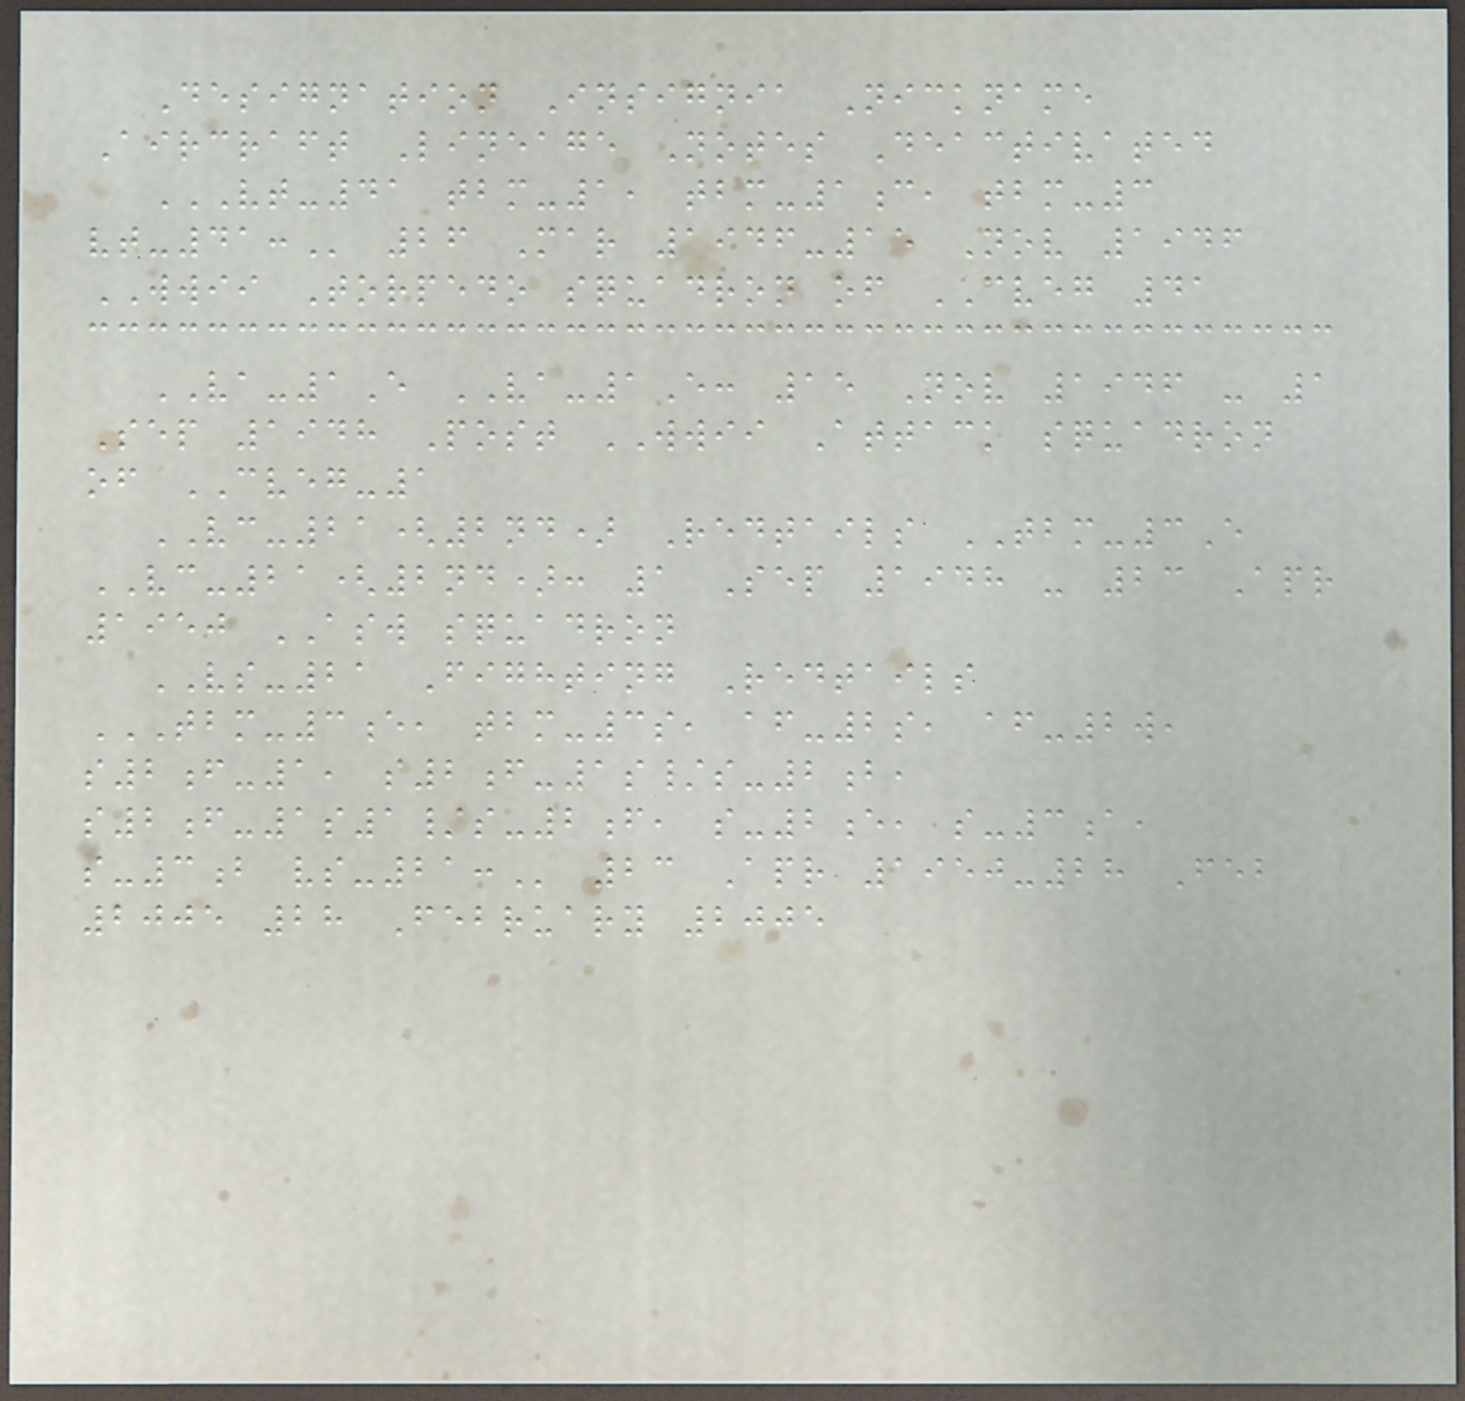Designation Insignia Nickname
Aircraft Lineage Notes Deactivated
VT-41 TBM-1, TBM-1C, TBM-3
VT-41: 26 Mar 1946-15 Nov 1946
WWII Torpedo squadron of CVEG 41
VA-1E VA-1E: 15 Nov 1946 - 1
Sep 1948 Post WWII Attack squadron
of CVEG-1
VC-21(2nd) Redtails TBM-3E
VC-21(2nd): 1 Sep 1948 - 23 Apr
1950 ASW squadron
VS-21 Fighting Redtails
TBM-3E, TBM-3S, AF-2S, AF-2W,
S2F-1, S2F-1S/S-2B,
S2F-1S1/S-2F, S-2E, S-3A,
S-3B VS-21: 23 Apr 1950-28 Feb
2005 28 February 2005
